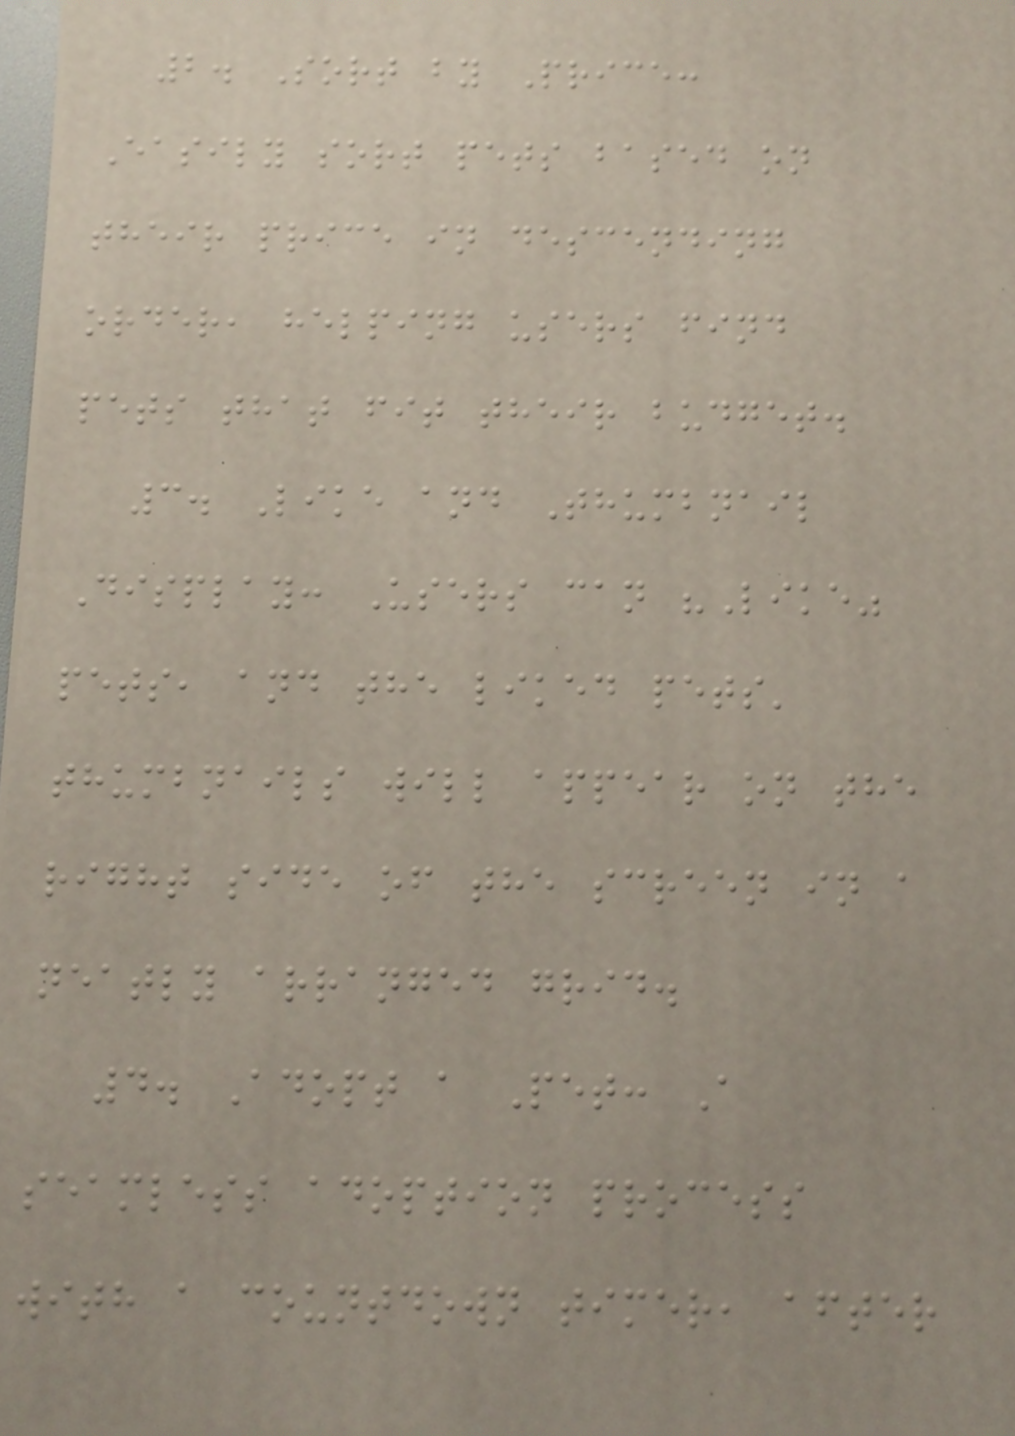2. Sort by Price:
Easily sort pets based on
their price in descending
order, helping users find
pets that fit their budget.
3. Like and Thumbnail
Display: Users can "Like"
pets, and the liked pets'
thumbnails will appear on the
right side of the screen in a
neatly arranged grid.
4. Adopt a Pet: A
seamless adoption process
with a countdown timer, after
